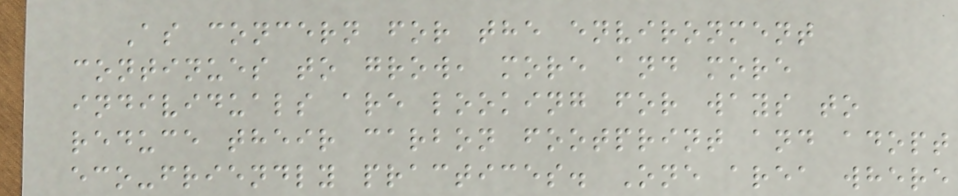As concern for the environment
continues to grow, more and more
individuals are looking for ways to
reduce their carbon footprint and adopt
eco-friendly practices. One area where
